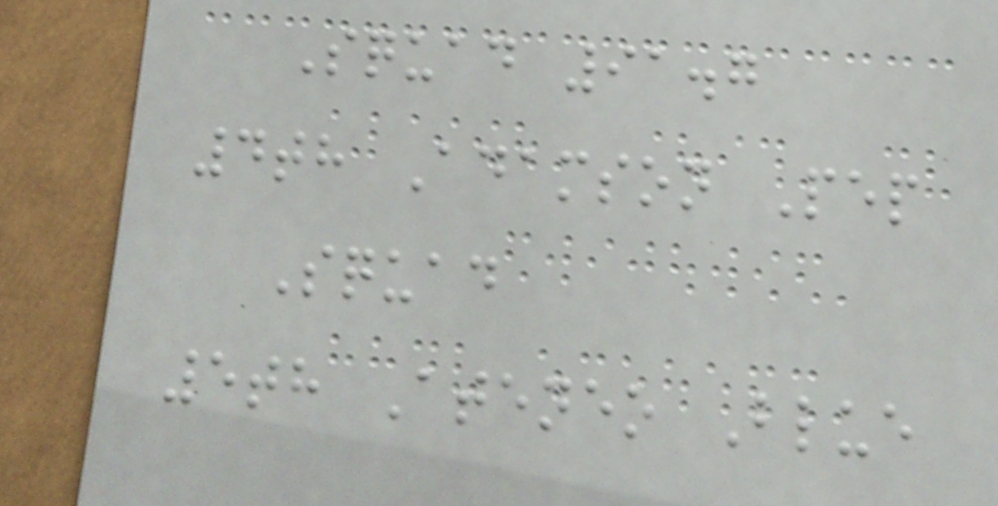Squad 91.7
4th Adamson Pep
Squad
5th Ateneo Blue
